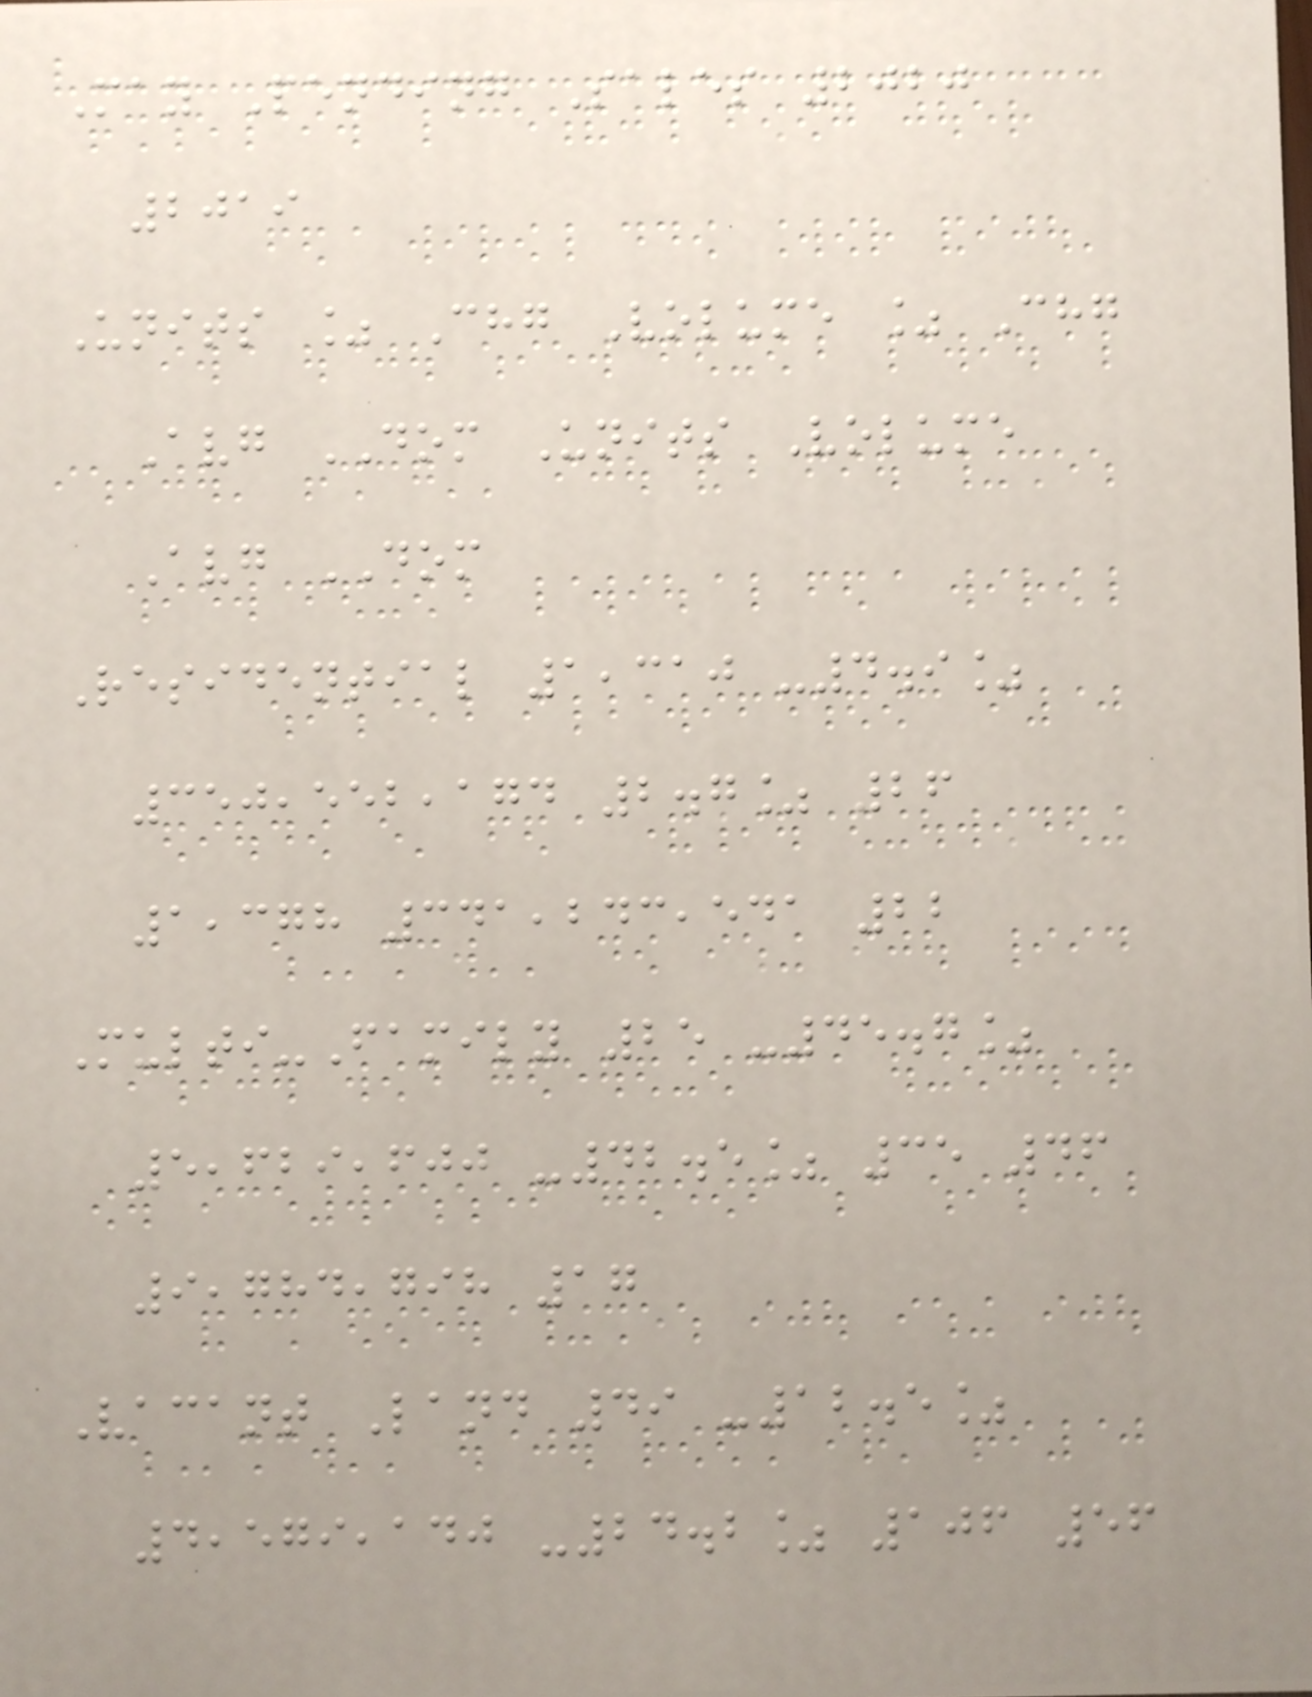May Pending Sales 2020
2019
Units % Chg Volume % Chg
Avg DOM Units Volume
Avg DOM
Residential 1,310 -4.9%
350,552,174 2.7% 26
1,378 341,243,541 22
Multi-Family 25 -45.7%
5,629,600 -42.5% 35 46
9,784,798 17
Vacant Land 49 -12.5%
4,579,140 -24.2% 106 56
